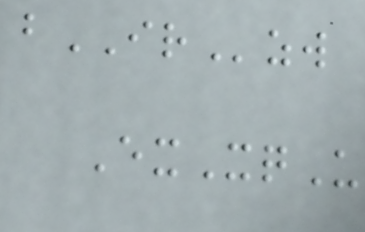bIRzw
ExXqU
